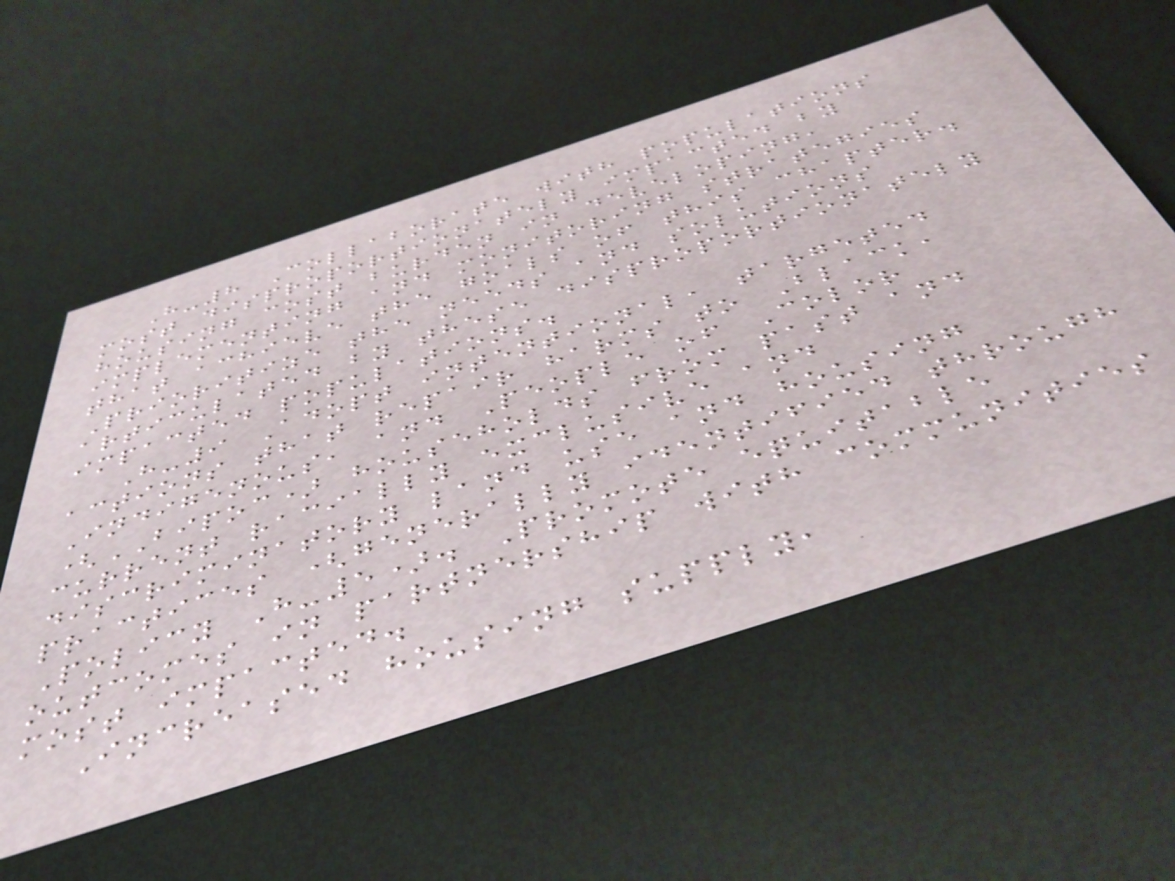H-8 Collaborate with populations
most disproportionately impacted by
housing cost burden in developing,
implementing and monitoring strategies
that achieve the goals of this chapter.
Prioritize the needs and solutions
articulated by these disproportionately
impacted populations.
H-9 Adopt intentional, targeted
actions that repair harms to Black,
Indigenous, and People of Color
(BIPOC) households from past and
current racially exclusive and
discriminatory land use and housing
practices (generally identified through
Policy H-5). Promote equitable
outcomes in partnership with communities
most impacted.
Increased housing supply,
